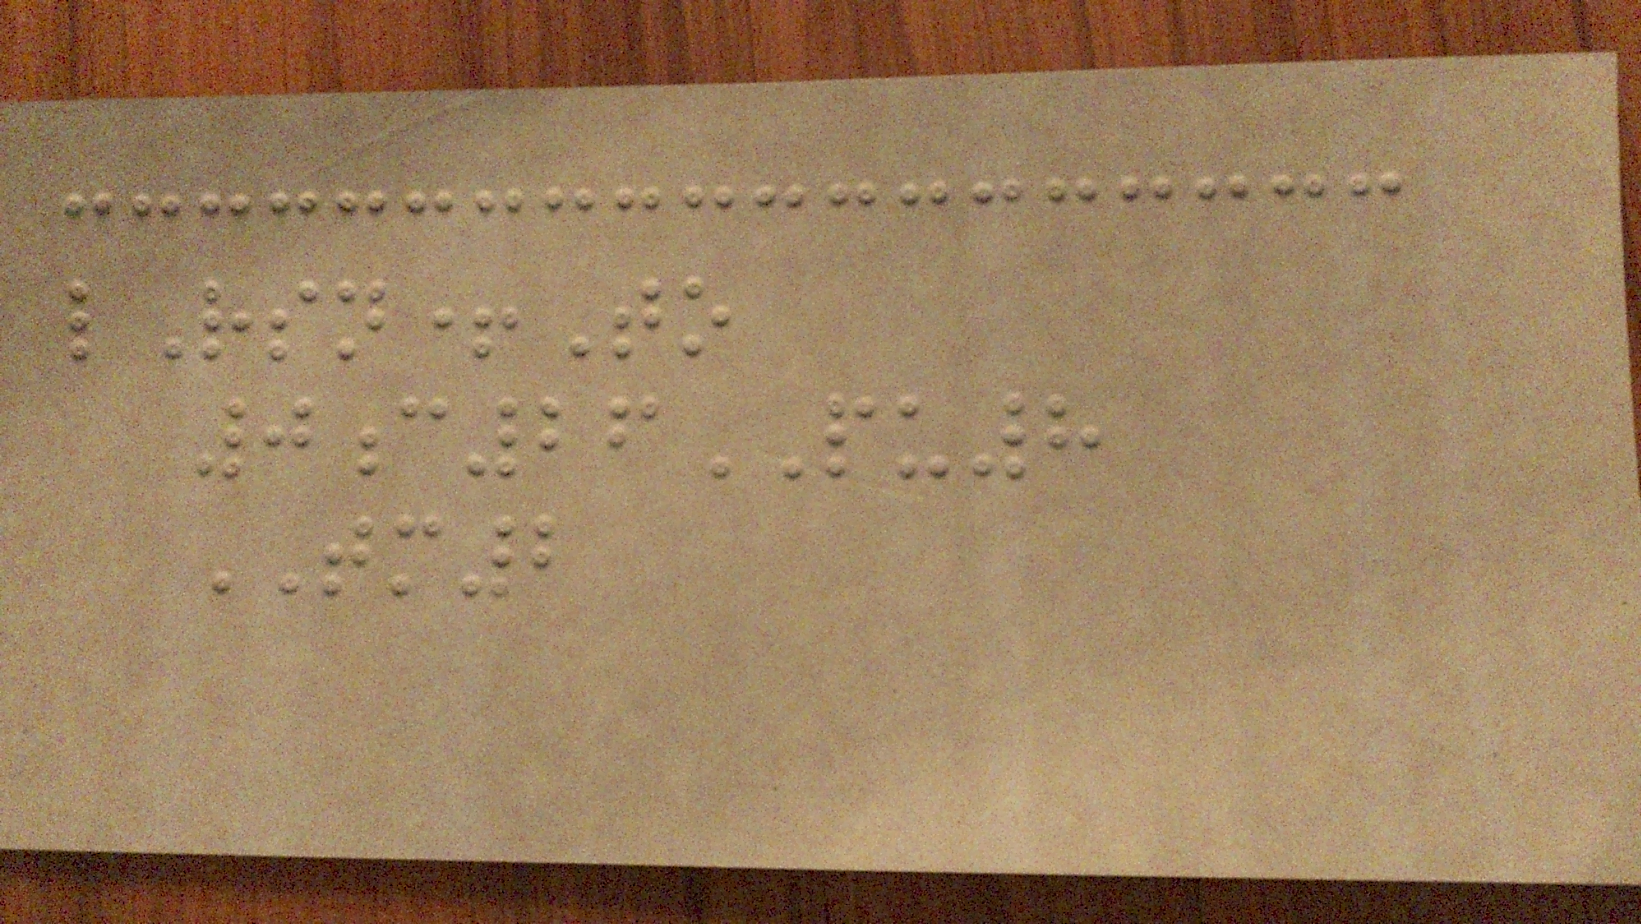lRsn+To
0c26PU8
TM2
